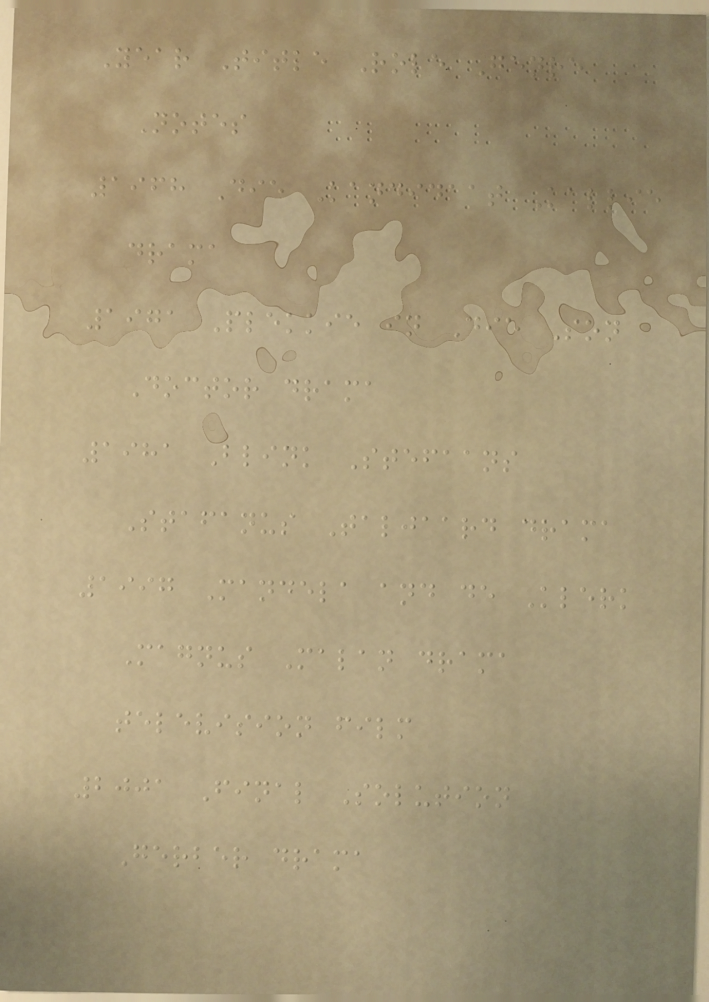Year Title Role Genre
Notes
1968 Die Kandidaat Kallie
drama
1971 Plekkie in Die Son
Doctor drama
1981 Blink Stefaans
Stafanus Taljaard drama
1997 Mandela and de Klerk
Magnus Malan drama
television film
2001 Final Solution
Gerber drama
